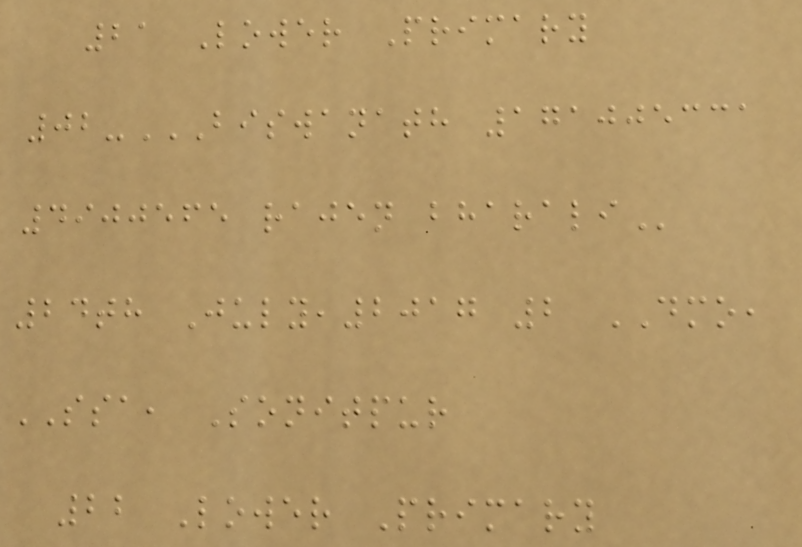21 Lower Primary
02-BISWANATH 171005331
4900565 RAJEN BHARALI
24th July,2017 2 DMO,
SSA, Sonitpur
22 Lower Primary
